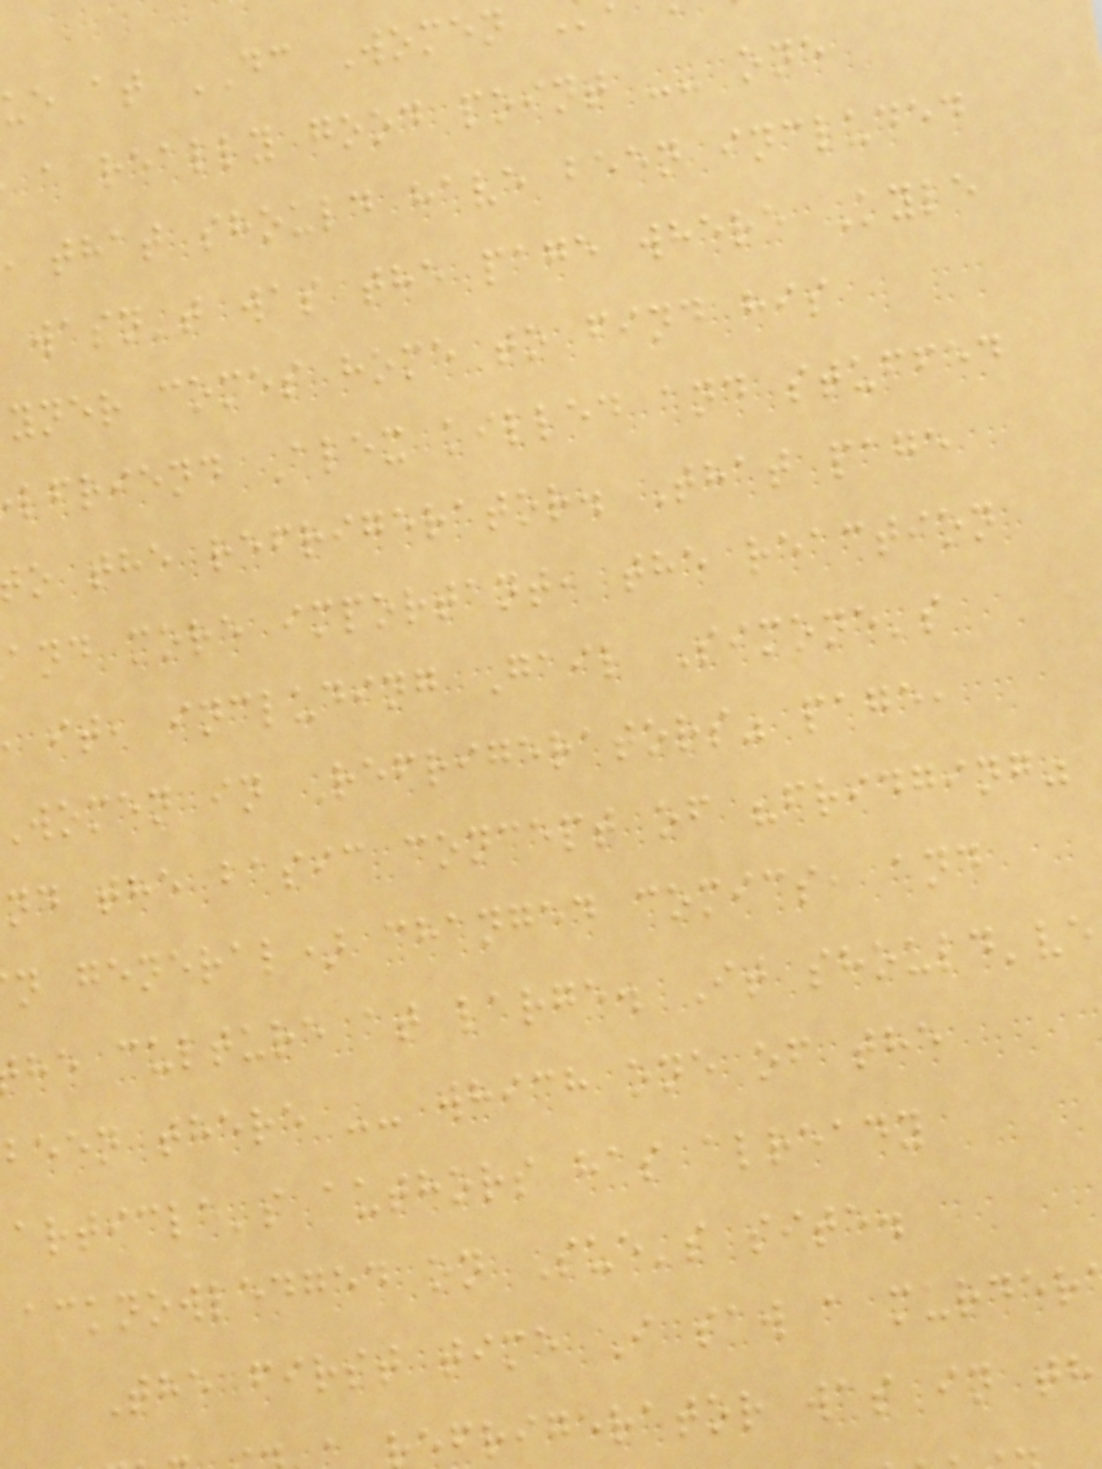ue at DC Women
a really good point -- one
that should have been included
wasn't was the page where Kyle
yner comes home to find his
lfriend Alex killed and stuffed
o the refrigerator. That page
and more important, the reaction
it, including Gail Simone's
women in Refrigerators" page,
nd the basic concept of "fridging"
n general) changed comics, and
he culture at large. It should've
been there -- which one of the
article's authors has already
acknowledged on Sue's site.
The first time I saw a murder
efrigerator was in th
